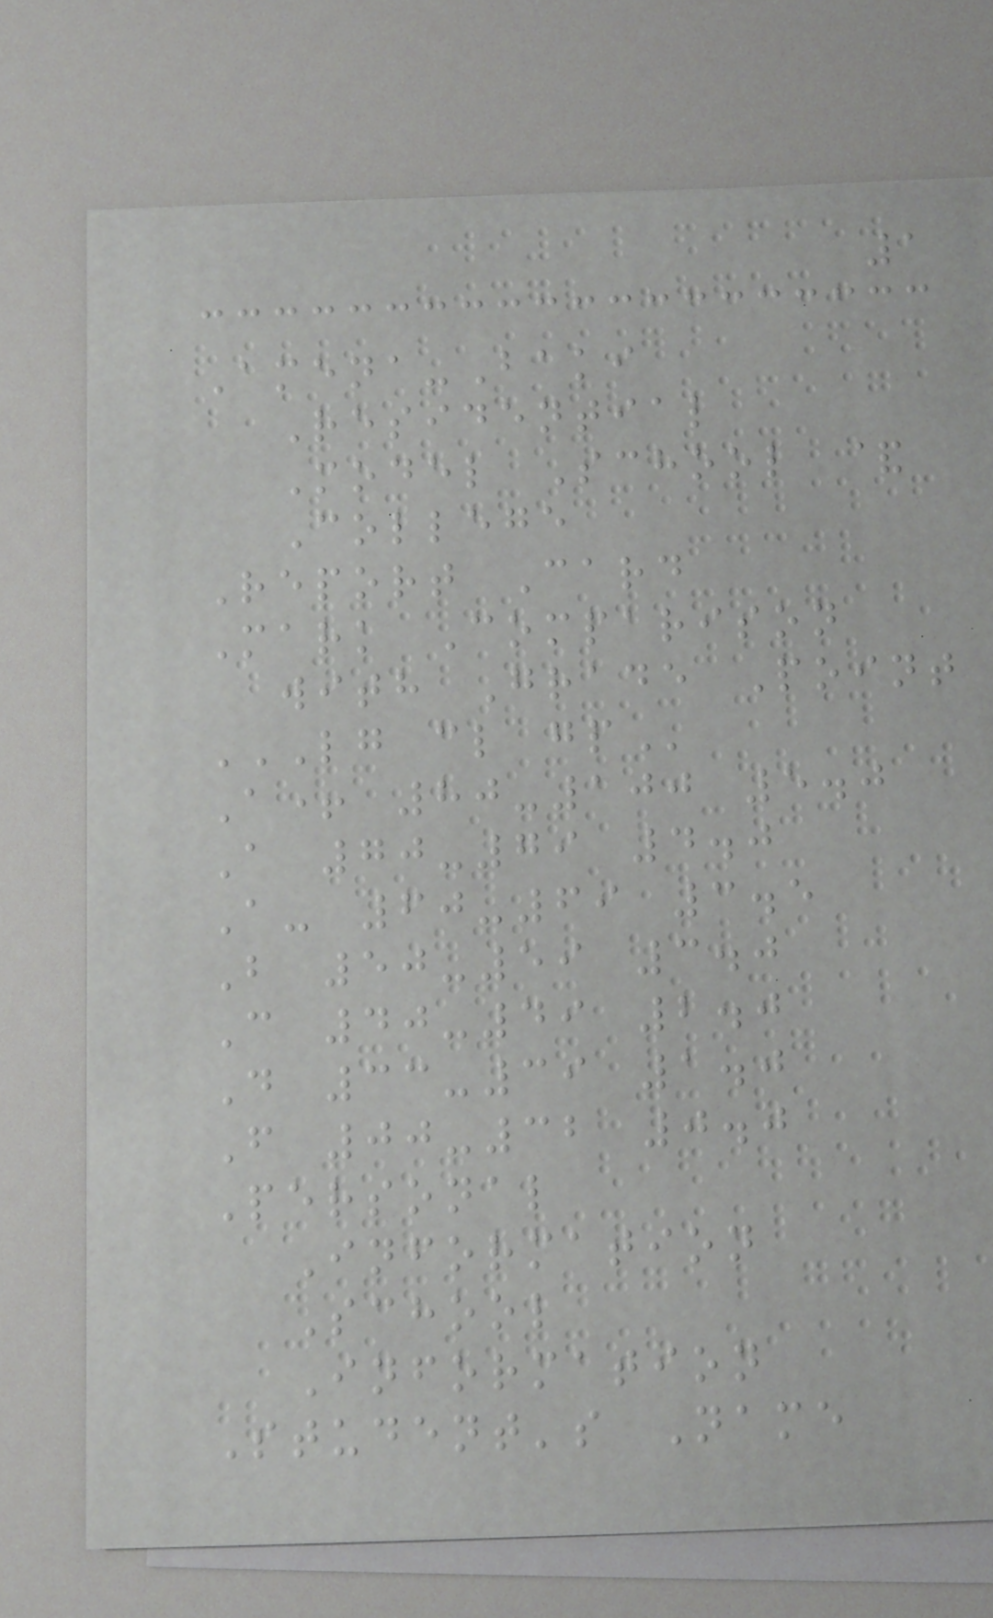1
Amena-Baki
Residential
Model School &
College
Report Card
Mark Comparison
with Grade Point
LG CL GP
A+ 80-100 5.0
A 70-79 4.0
A- 60-69 3.5
B 50-59 3.0
C 40-49 2.0
D 33-39 1.0
F 00-32 0.0
Personal
Information
School
Information
Student's Name
